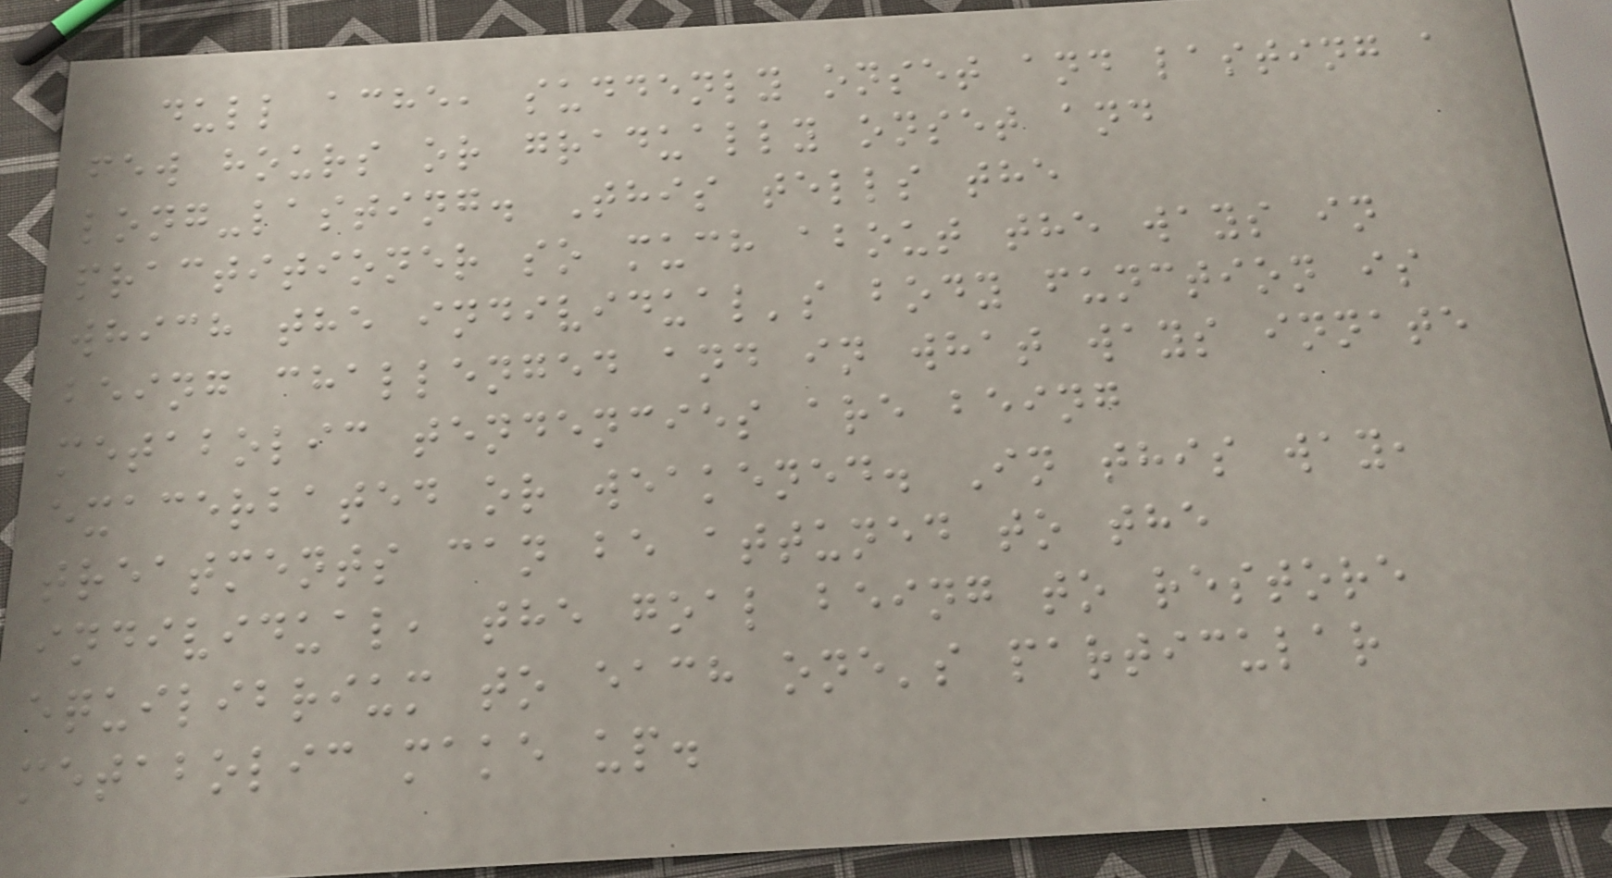dull ache, suddenly onset and lasting a
few hours or gradually onset and
long-lasting. This tells the
practitioner so much about the ways in
which the individual's body function is
being challenged and in what ways innate
metabolic tendencies are being
exacerbated or weakened. In this way,
treatments can be attuned to the
individual, the goal being to restore
equilibrium to each one's particular
metabolic make up.
